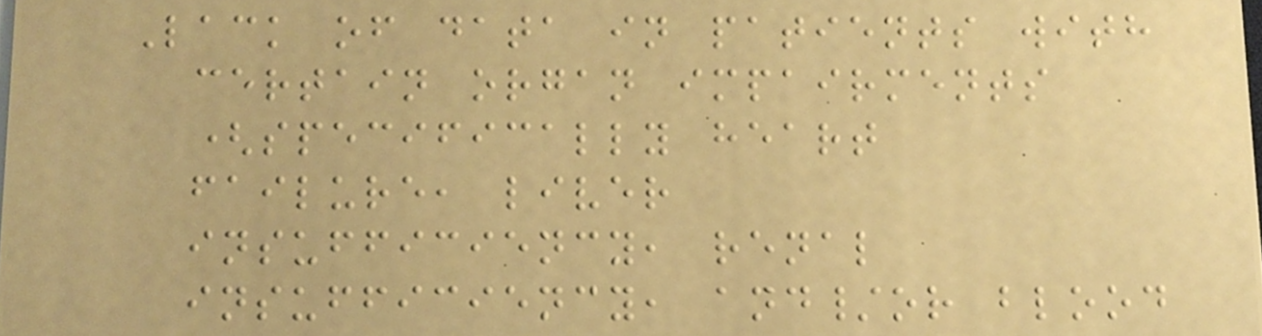Lack of data in patients with
certain organ impairments
(specifically heart
failure, liver
insufficiency, renal
insufficiency, and/or blood
